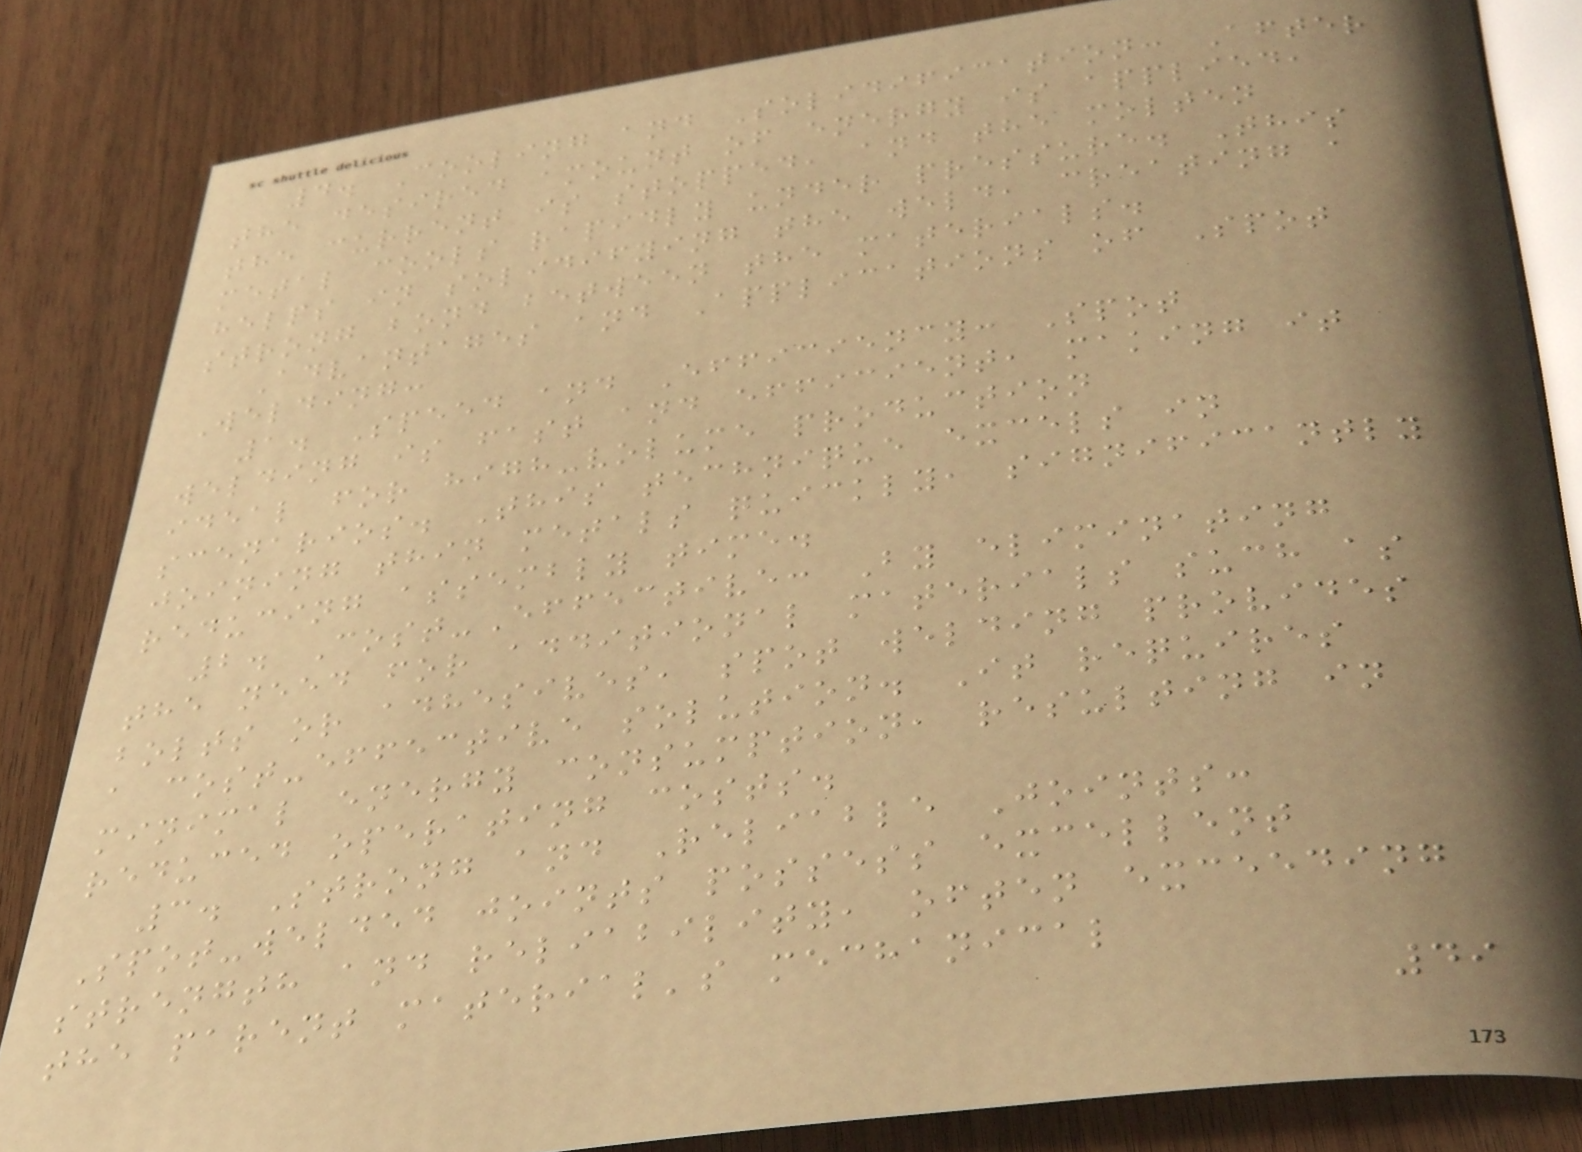4. Cooling and Solidification: After
the desired amount of energy is applied,
the current is stopped, and the molten
metal cools rapidly under pressure. This
helps in solidifying the weld, creating a
strong bond between the materials.
Advantages and Applications of Spot
Welding:
1. Speed and Efficiency: Spot
welding is fast and efficient, making it
ideal for high-volume production
scenarios. This technique excels in
joining thin metals quickly, significantly
reducing assembly time.
2. Cost-Effective: By eliminating
the need for additional materials such as
bolts or adhesives, spot welding provides
a cost-effective solution. It requires
minimal energy consumption, resulting in
reduced operating costs.
3. Strong and Reliable Joints:
Spot-welded joints possess excellent
strength and reliability, often exceeding
the parent material's mechanical
49
